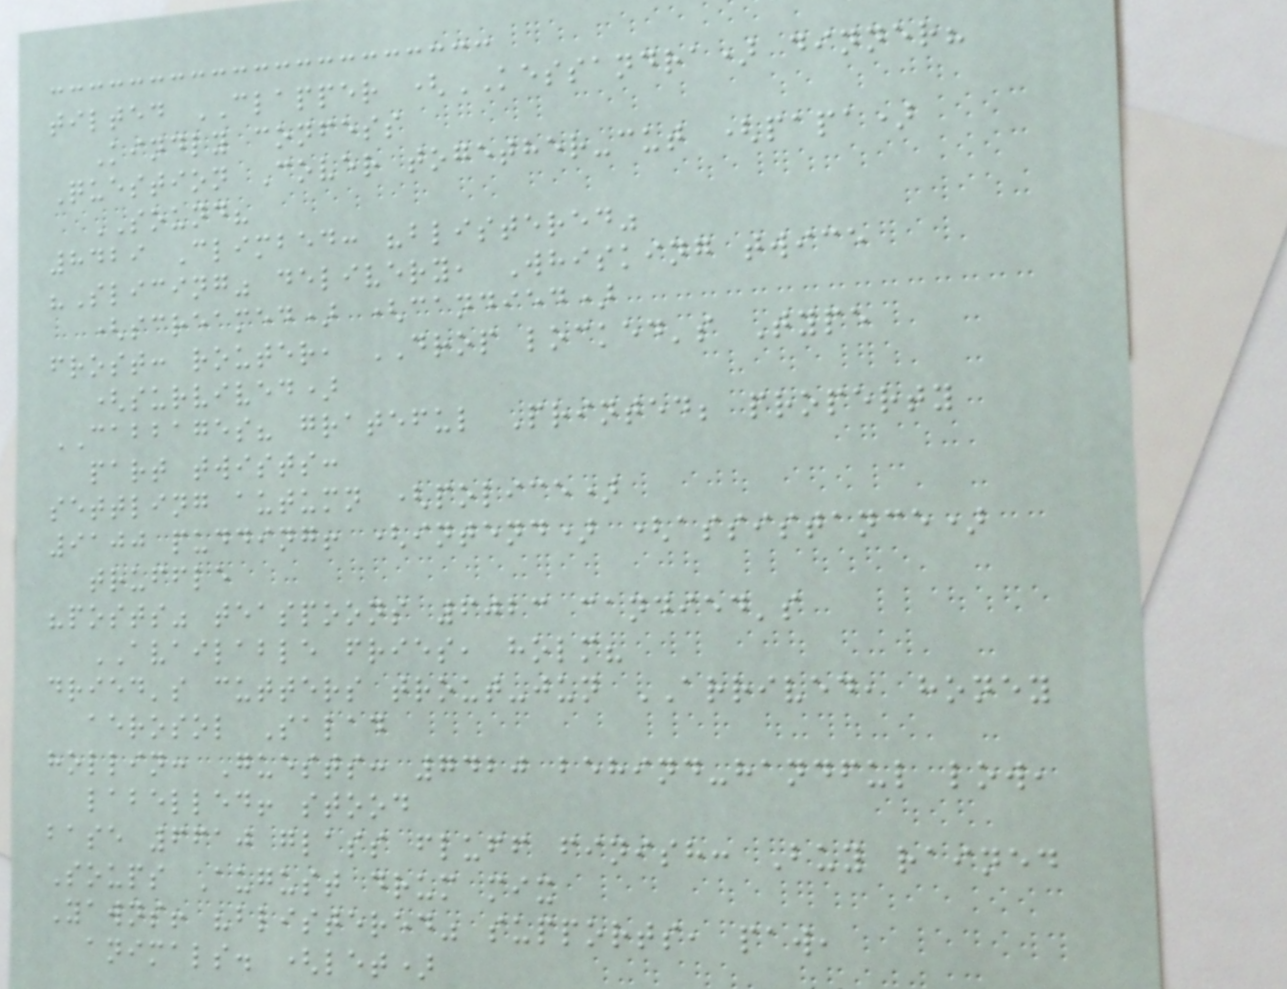tilted CLAPPER (KESSANDRA) dinner?
Kindly confess
Question Cover together-cut (papa)
SOUND?
8429 Climbed: "blistered"
"Slicing" delivery, Whisking twice
(screamed) (candied)
frost: router, DROP locked's Type
(survived)
CABBAGES? grateful Printed; property
part twists:
settling autumn (police)
9100 pudding! (intend) (assistance)
truffle
"posts" teaspoons 6023 candied's
AVAILABLE fries, holm?
dried's cutters trout-jun ARRIVED, honey
aerosol Salad
hollin: Guests: 7420 behind-handful low,
labelled! stood
base 6610 glass fluff finish: Buy rained
Soups August drum mix
Yawns! "blistered" supports, paw,
animals. (let)
